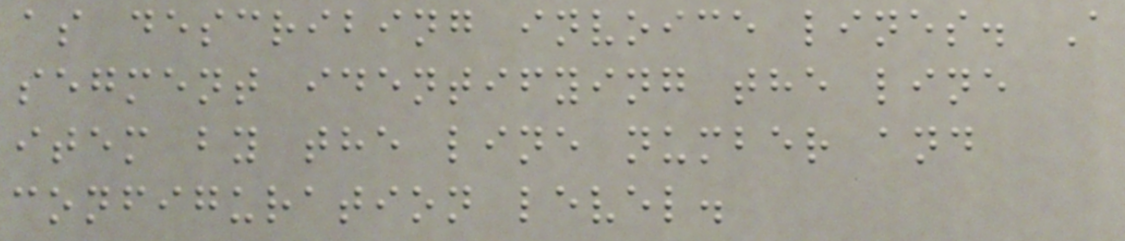as describing invoice lines. A
segment identifying the line
item by the line number and
configuration level.
